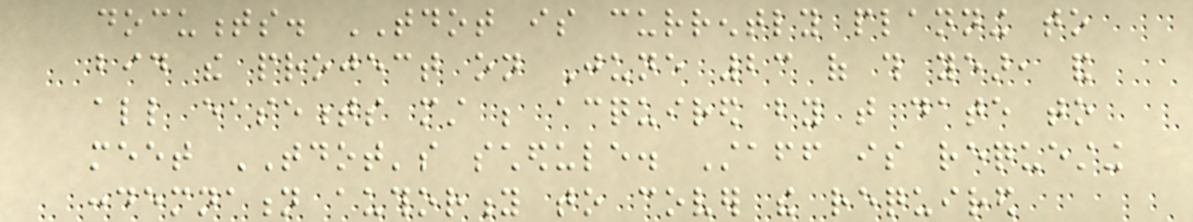documents. TDOT is currently planning to
bid the project on June 23 of this year, and
all easements must be acquired by that date to
meet TDOT's schedule. Staff is requesting
condemnation authority to cover the required
